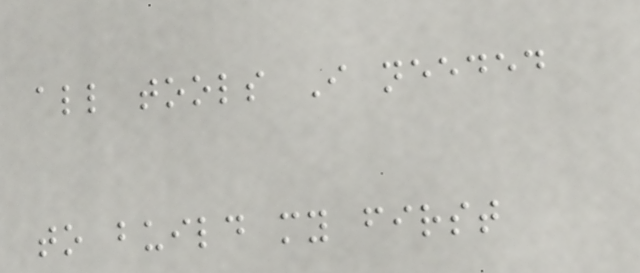all tools I needed
to build my first
